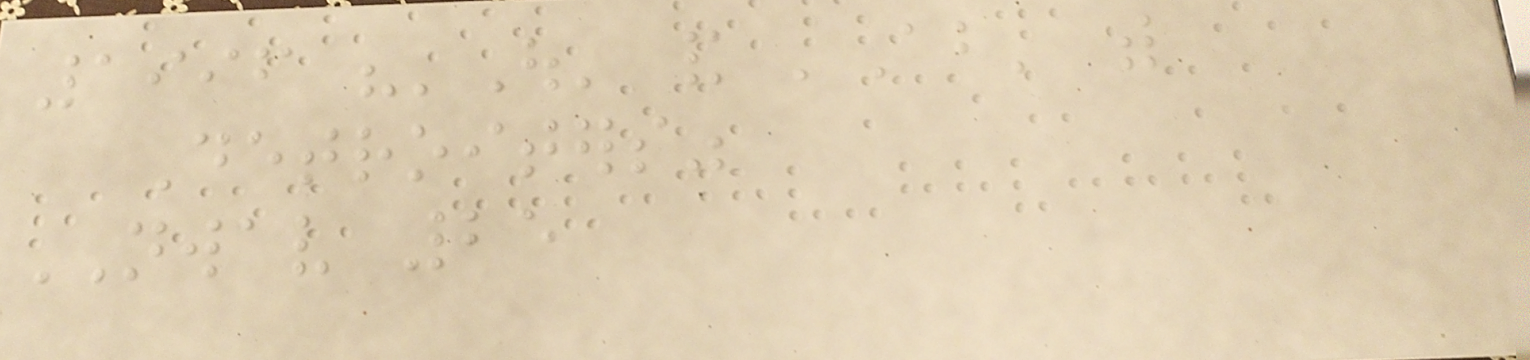1996 "'Out' and 'About' with
Detroiters"
NWAV 25
